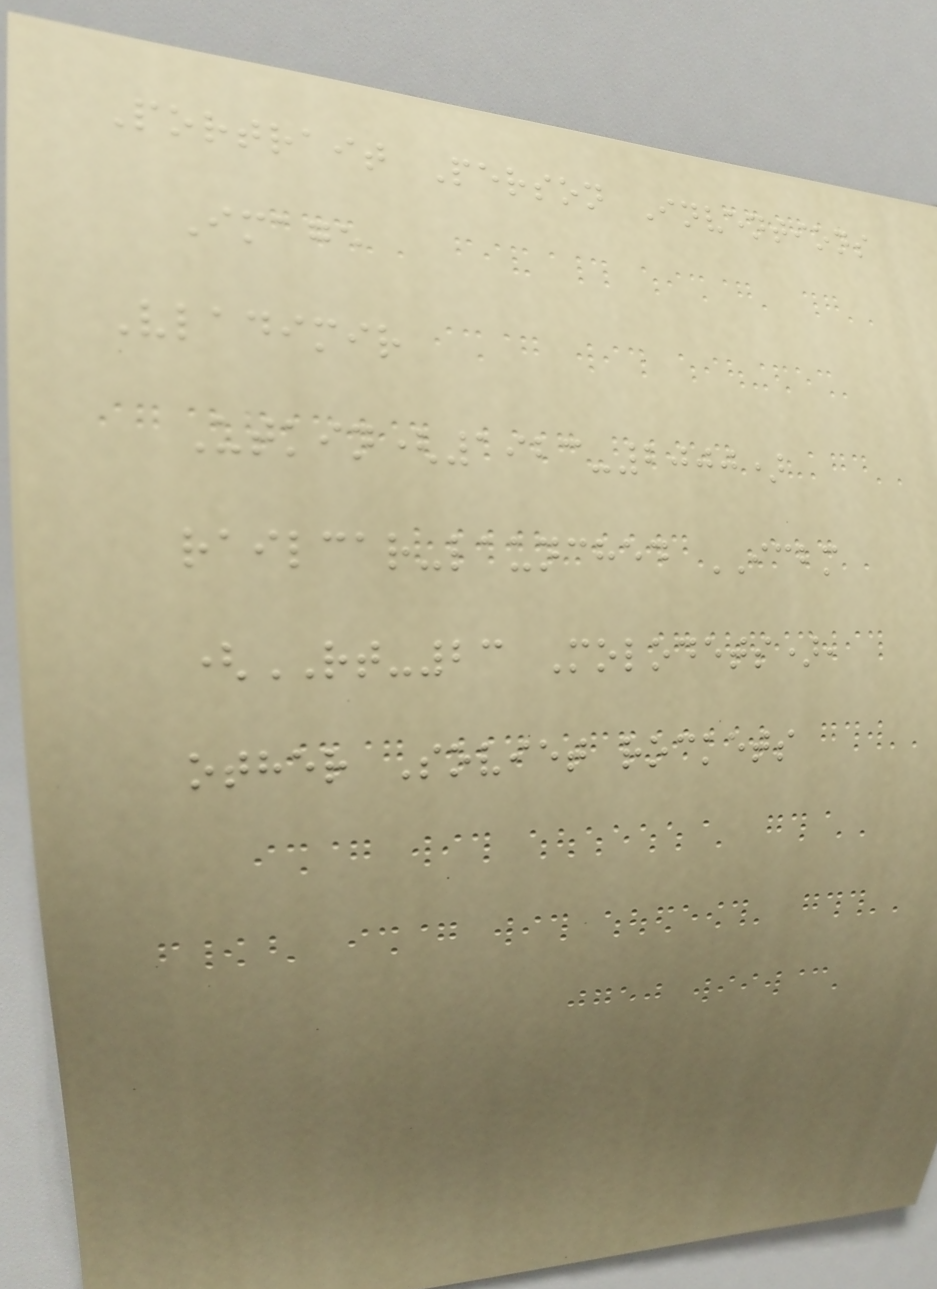Portrait Person Inventions
Image
Vladimir
Utkin(1923-2000)
railcar-launched ICBM
(RT-23 Molodets),
other Soviet rockets
